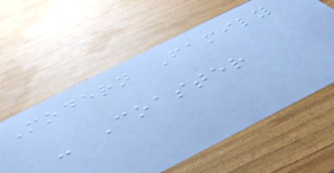Modern Family
- Coaster
